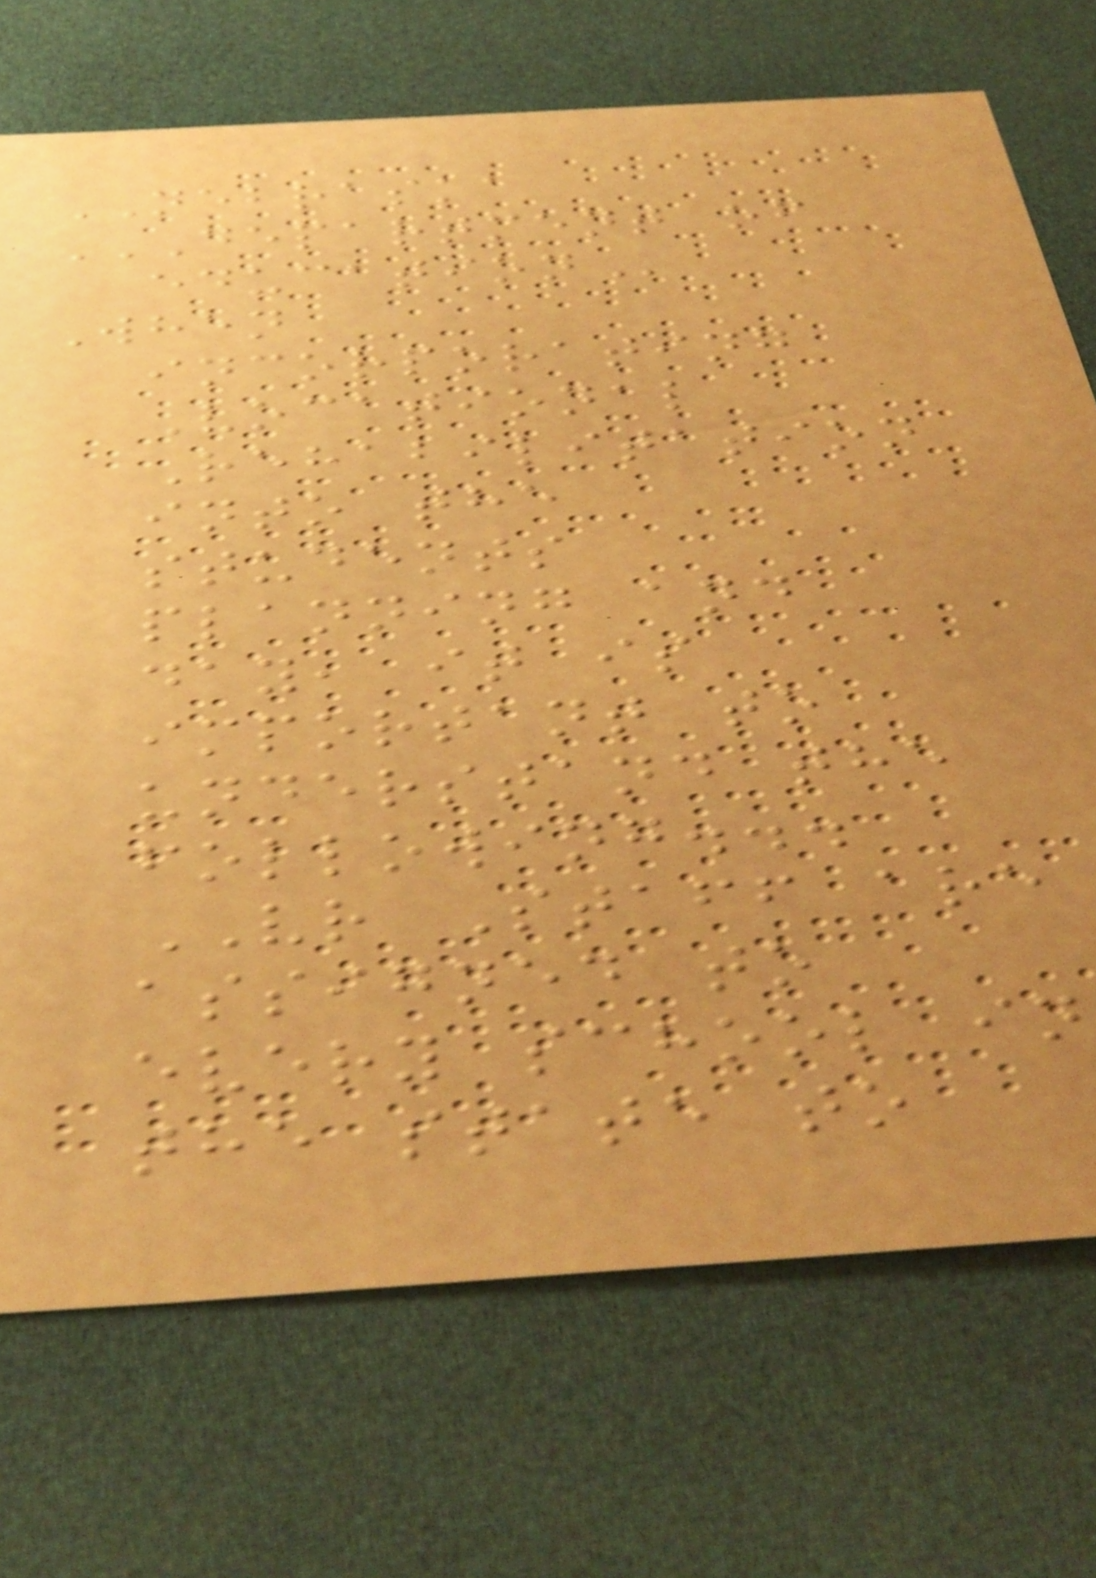NEBRASKA
DEPARTMENT OF
EDUCATION
When
incorporating
Vocational
Rehabilitation
into the
students
planning and
day, it is
important to
understand the
following...
VR Staff are
assigned to
every school in
the state to
